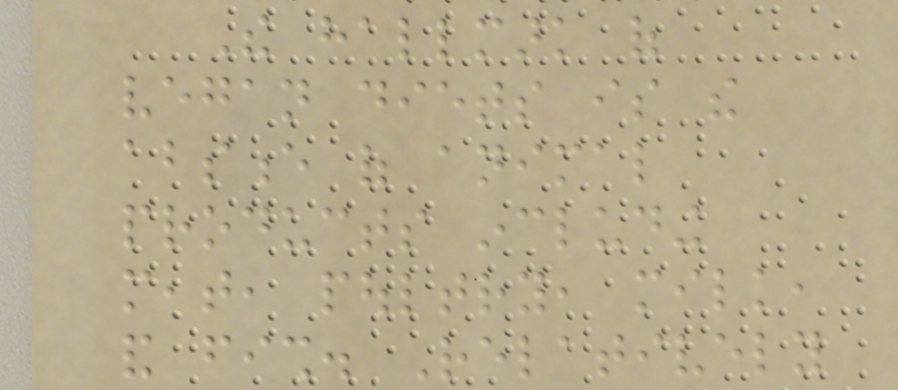The hallmark of
vegan diets is the
absence of animal
products including
meat, poultry, milk,
and fish. Relatively
